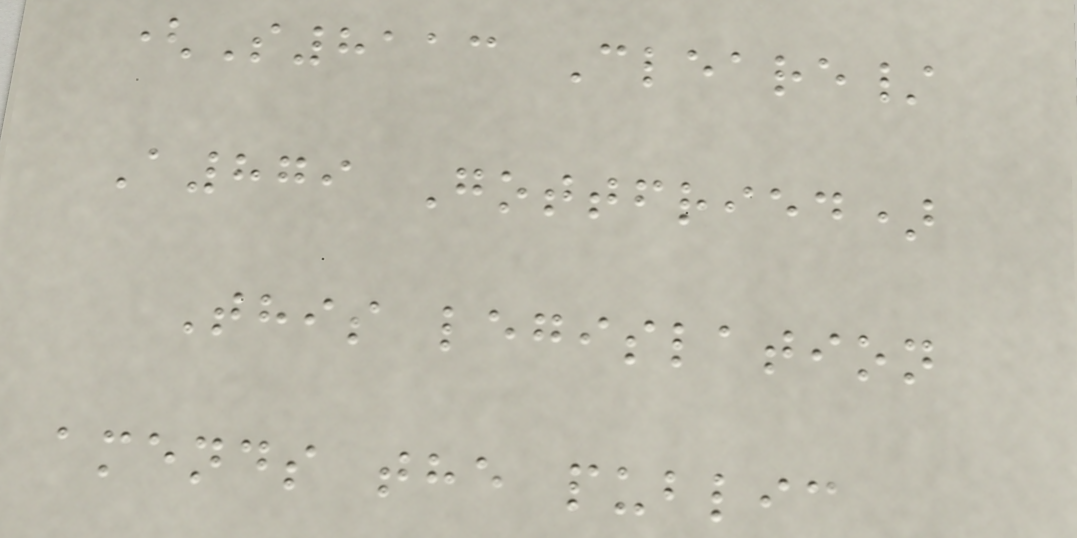(S8113 Cleare/
A879 Gottfried)
This legislation
amends the public
